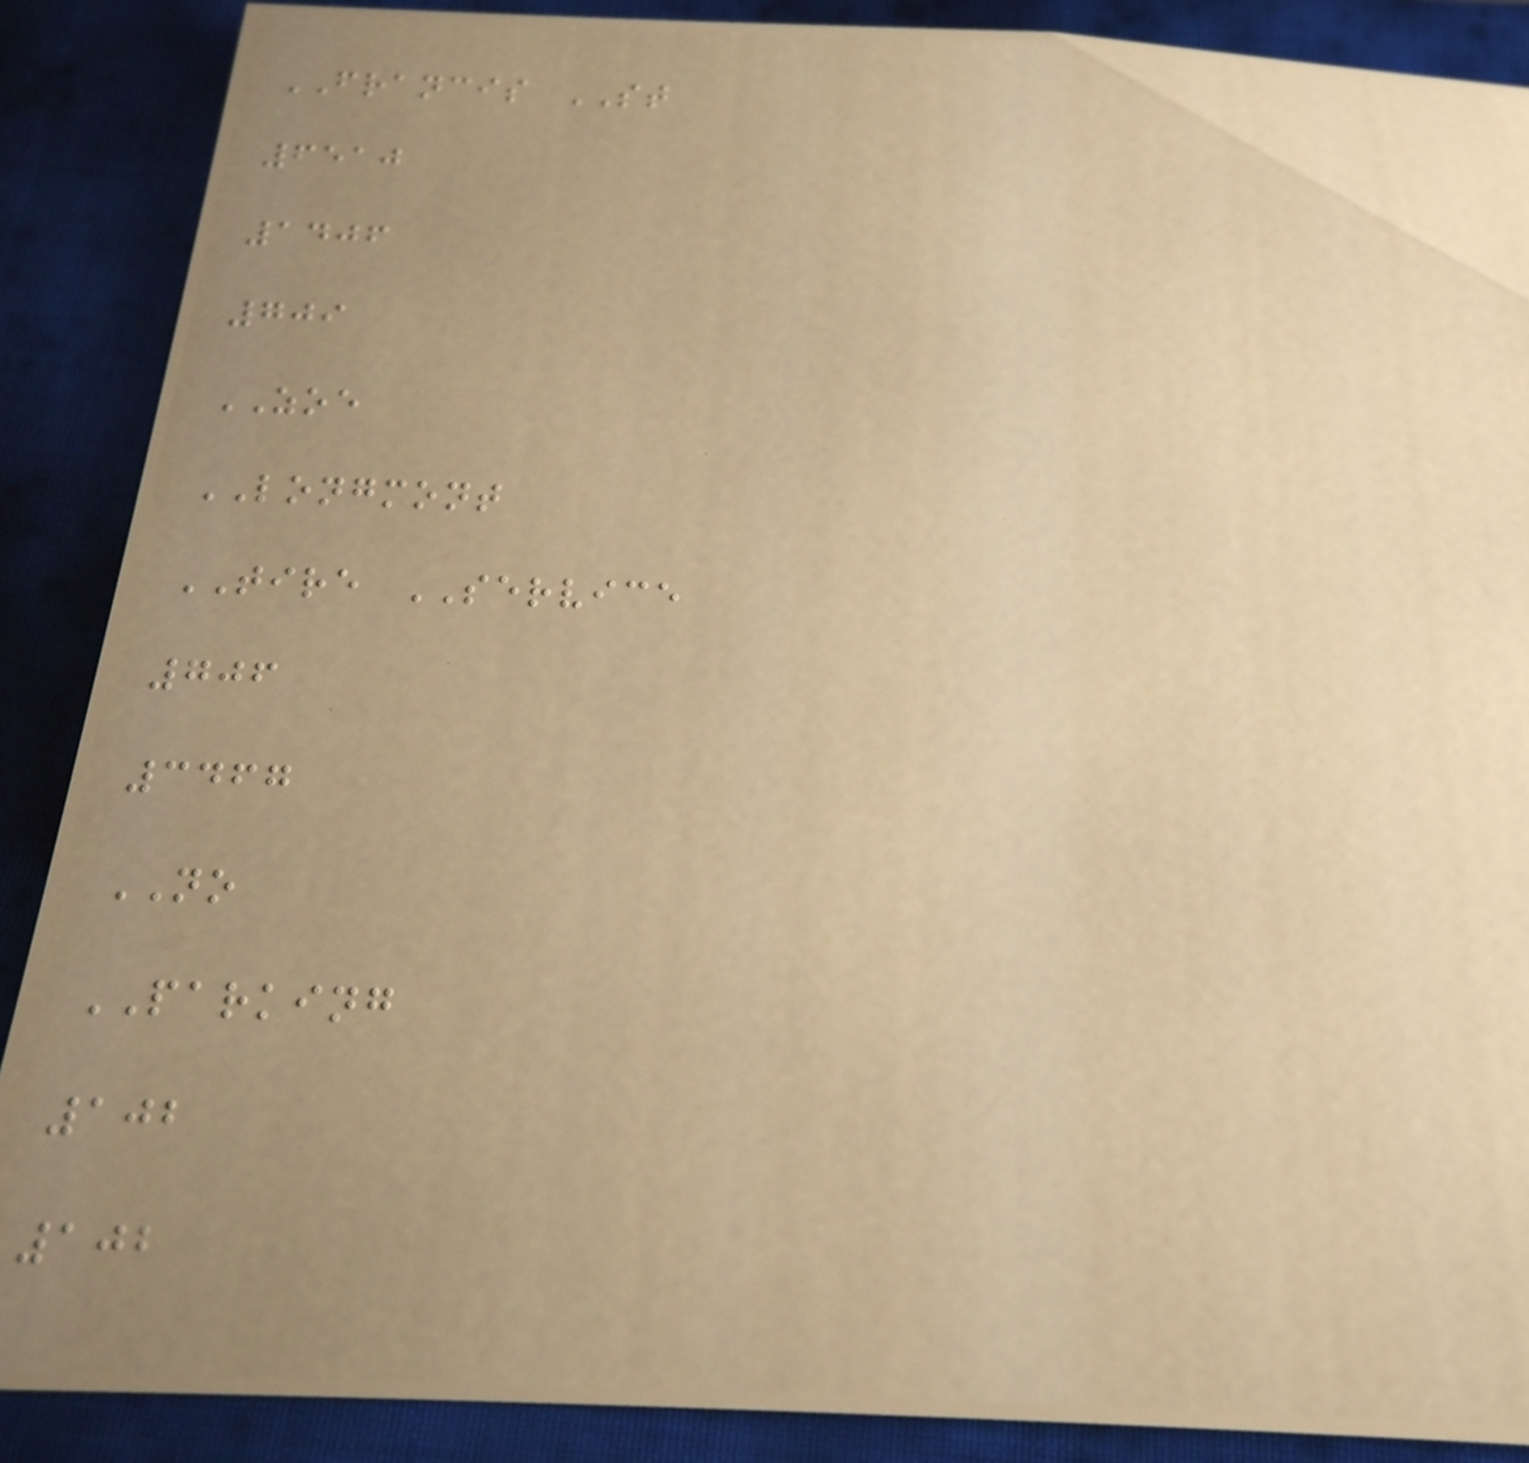FRANCIS ST
6510
1406
709
ZOE
LONGMONT
TIRE SERVICE
706
3467
NO
PARKING
102
102
